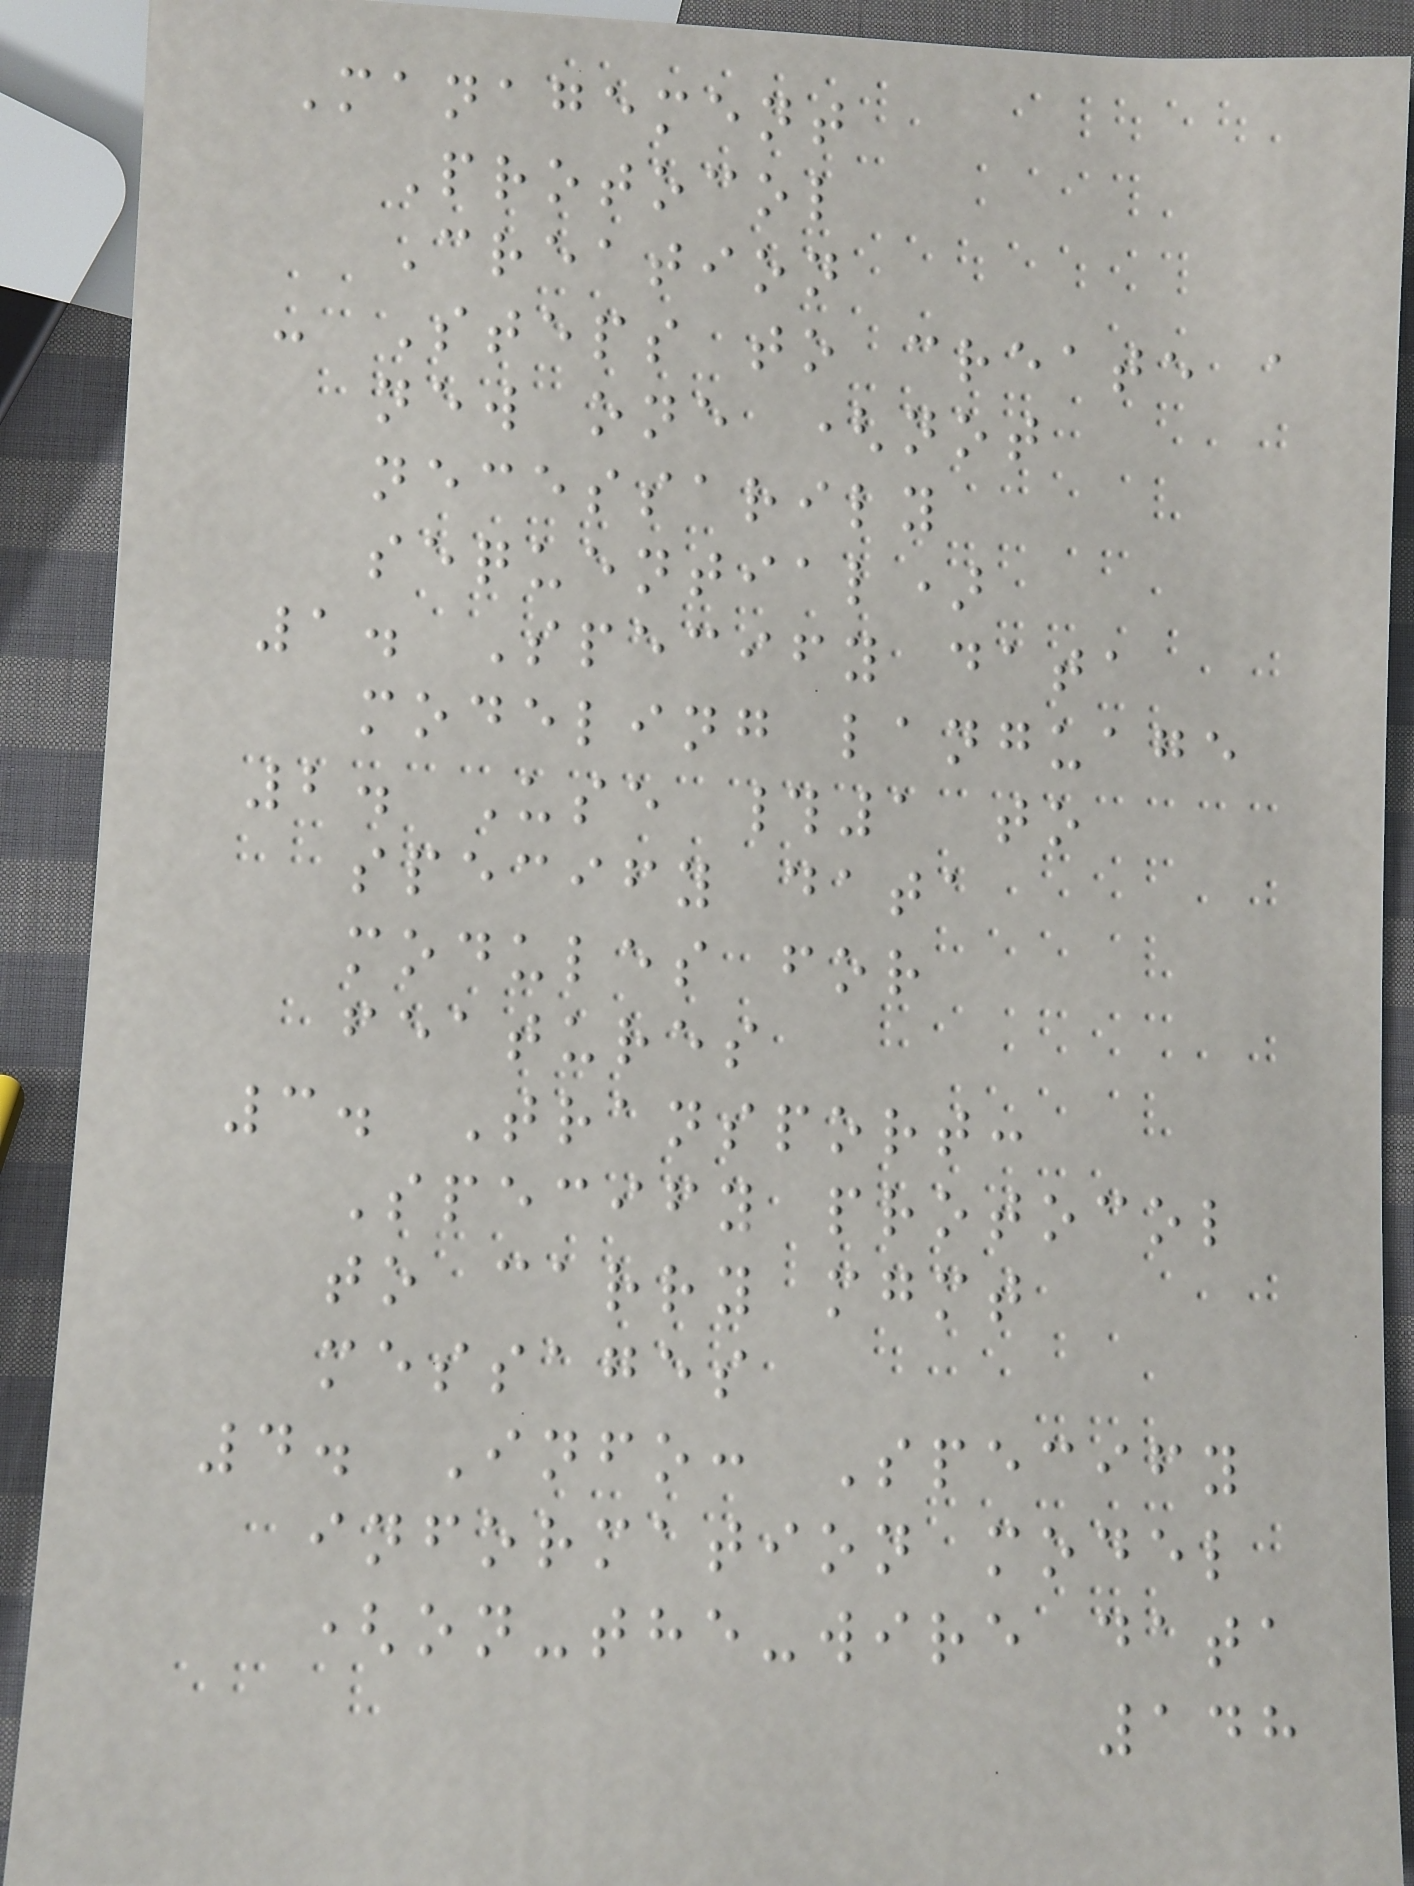Management
Protocol
Creation
- Steps to create a
new one (not
necessarily
sequential)
1. Specify data
modeling language
2. Use #1 to
specify data
modules for
features
3. Transport:
Specify protocol
to carry mgmt
messages
4. Info: Specify
information model
(on-the-wire data
148
